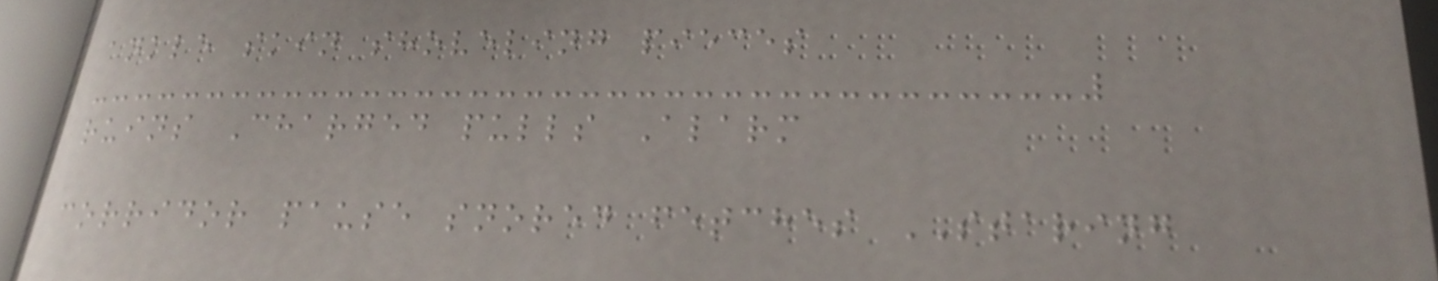ankle skin shoveling pieces
ruins Charged pulls Alarm
corridor pause snored fetches STARING
